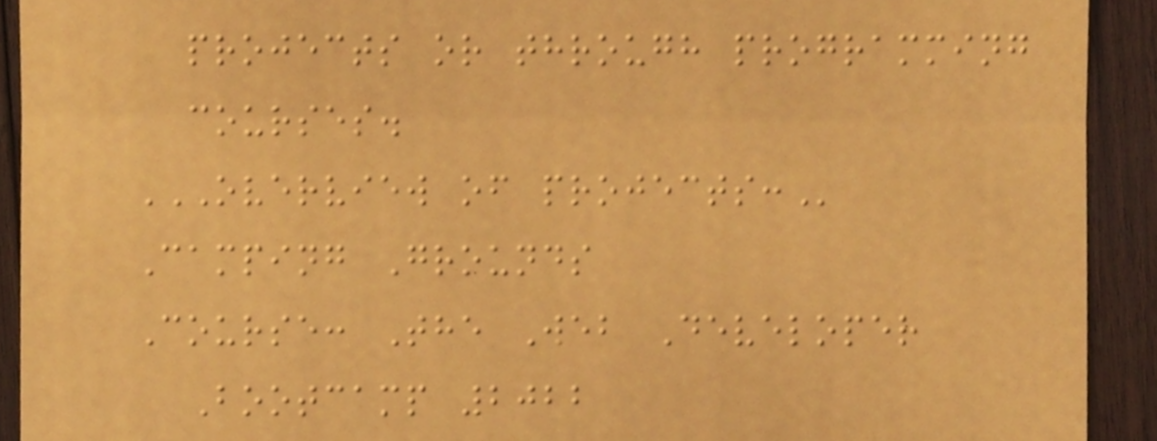projects or through programming
courses.
OVERVIEW OF PROJECTS:
Camping Grounds
Course: The Web Developer
Bootcamp 2022
